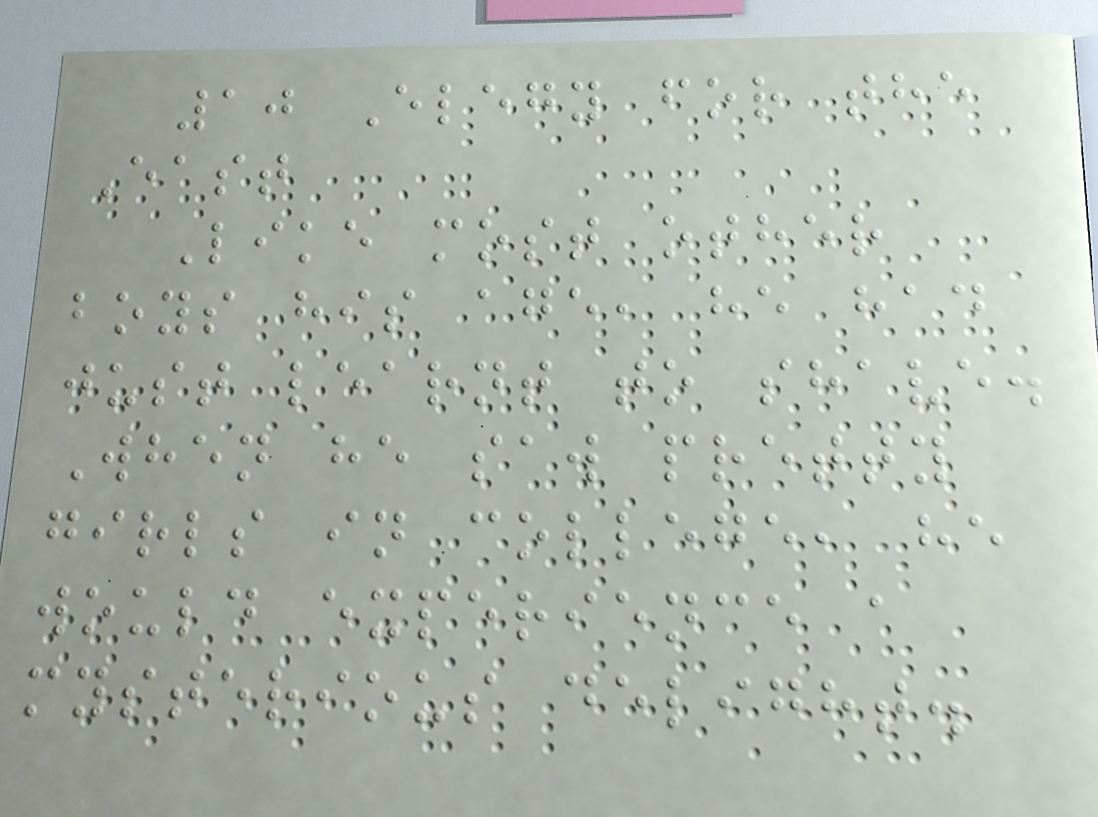10 Elegy for the
East
Like most other
boys his age, he had
just learnt to shave.
When he saw pretty
girls in college, he
would experience a
mysterious delight.
